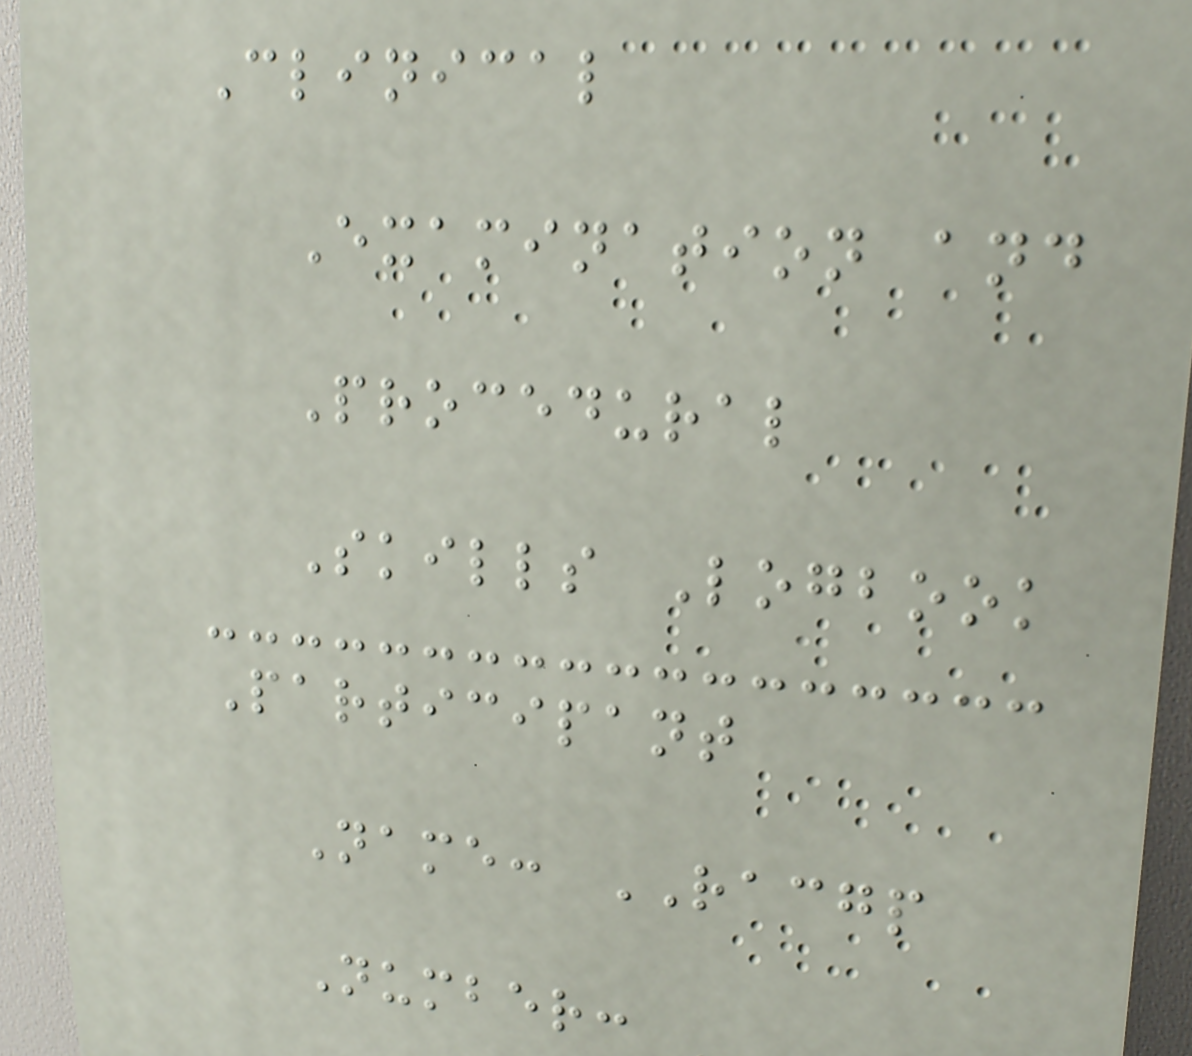Clinical
Examination and
Procedural
Skills Logbook
Participant
Name: RACGP
Number:
